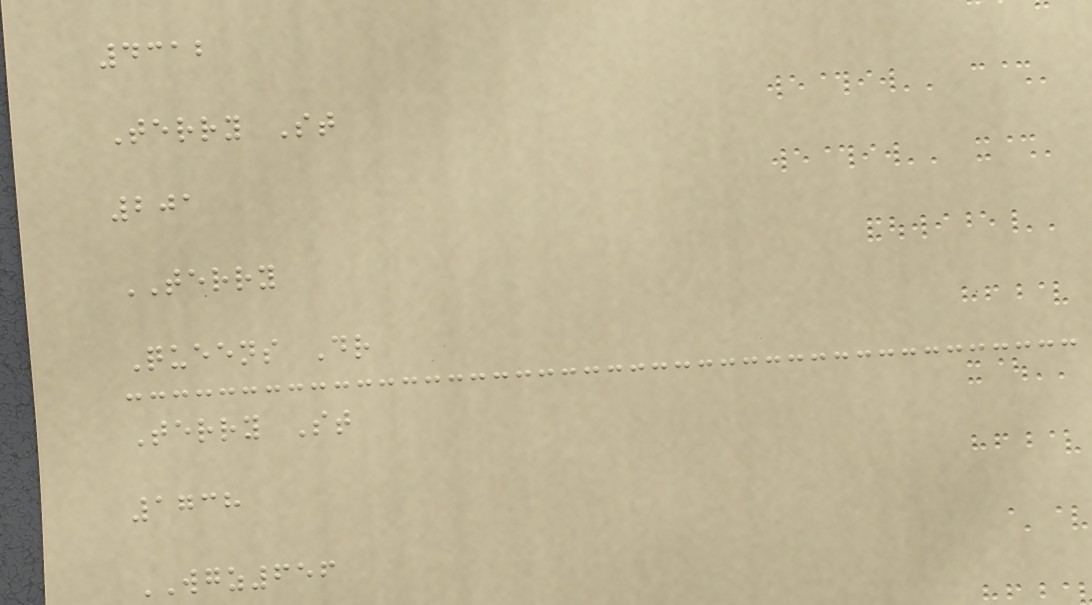4312
Terry St
201
TERRY
Queens Dr
Terry St
1738
WGZ656
